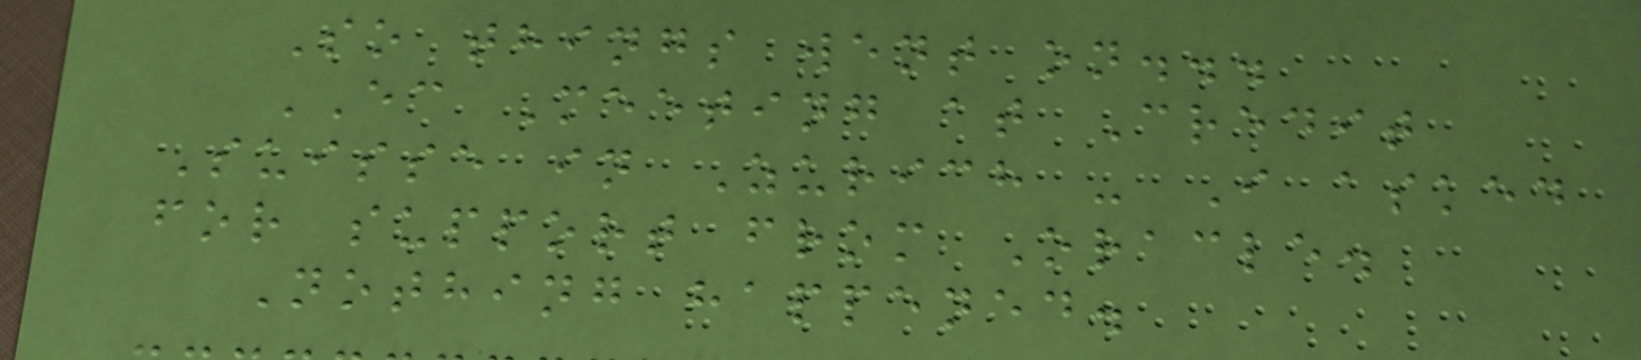So things went on...
EC Meeting at Credit
Suisse in Zurich - I asked
for support from Oracle.
Nothing happened.
